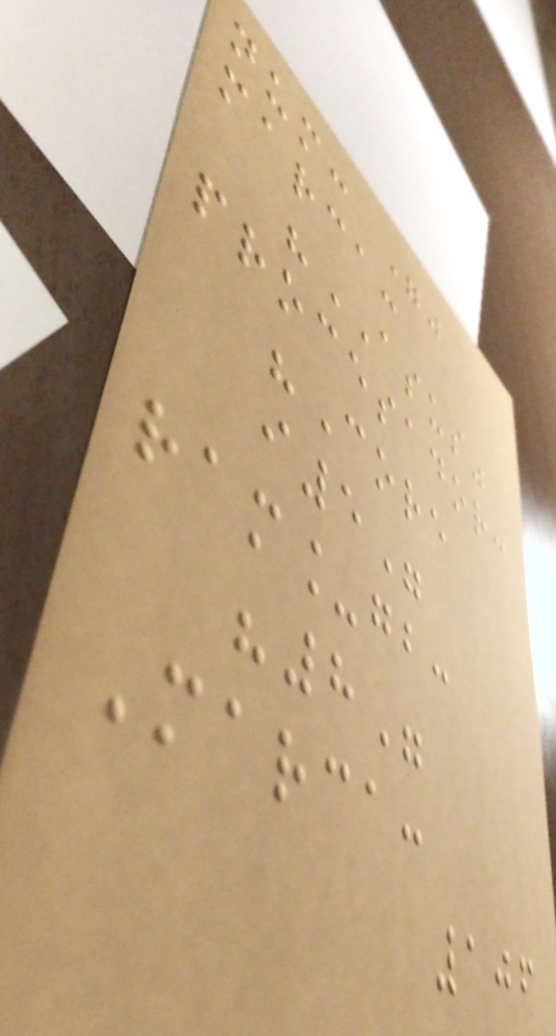num: ""
marca:
"ASUS"
procesador:
"Core
i5"
ram_gb:
"8"
Marca:
106
